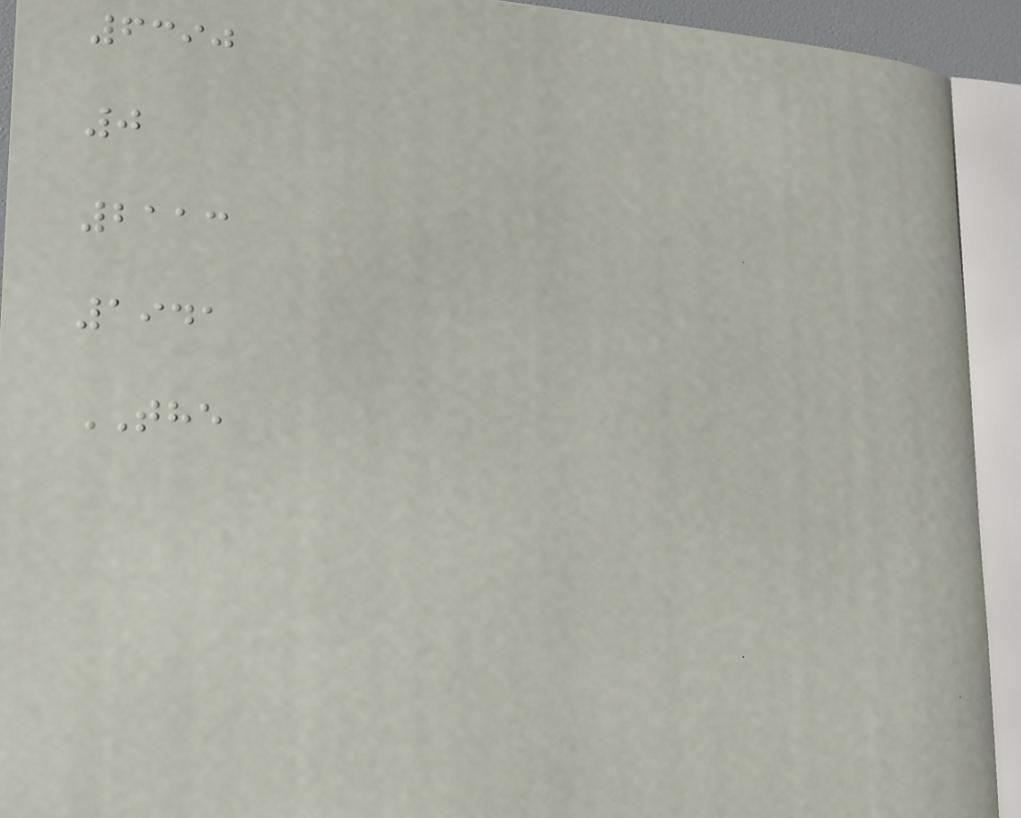6390
0
2113
1941
THE
